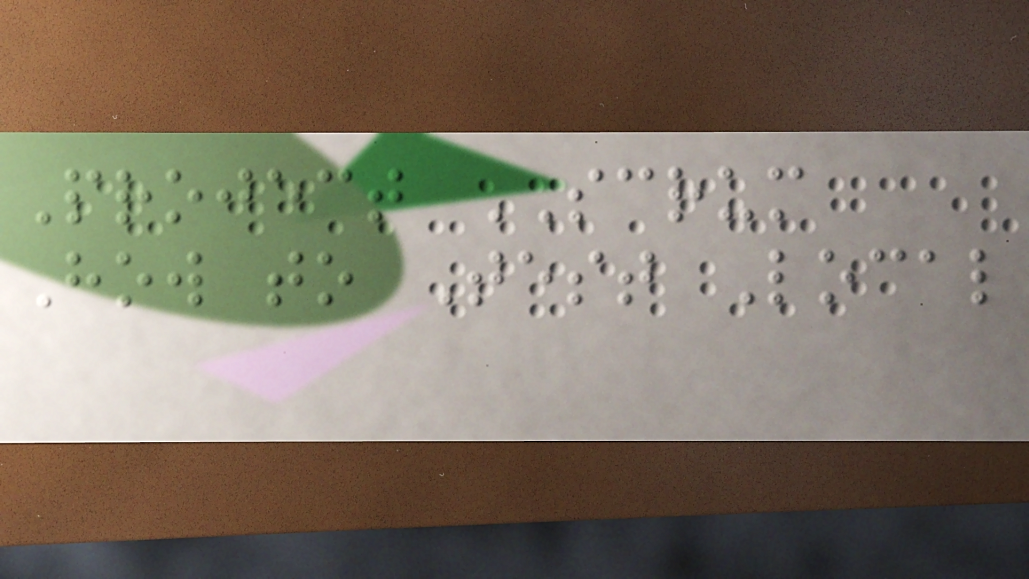Project SCRUM
How to Test Local
